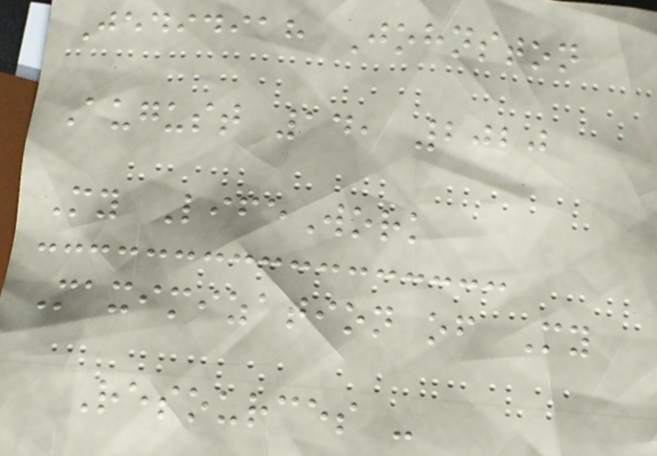Jedidiah Johnston
August 14, 2020
My LifeWork
Maximization of My
Resources -
